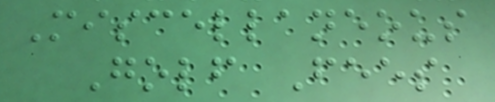Miscellaneous
Golf Fees
